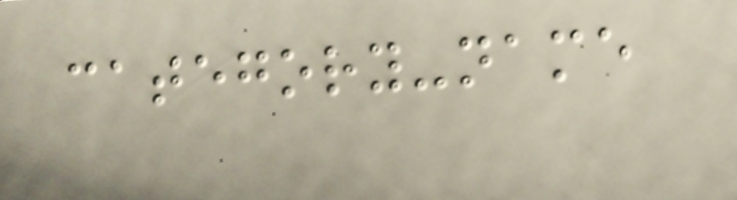category-name
